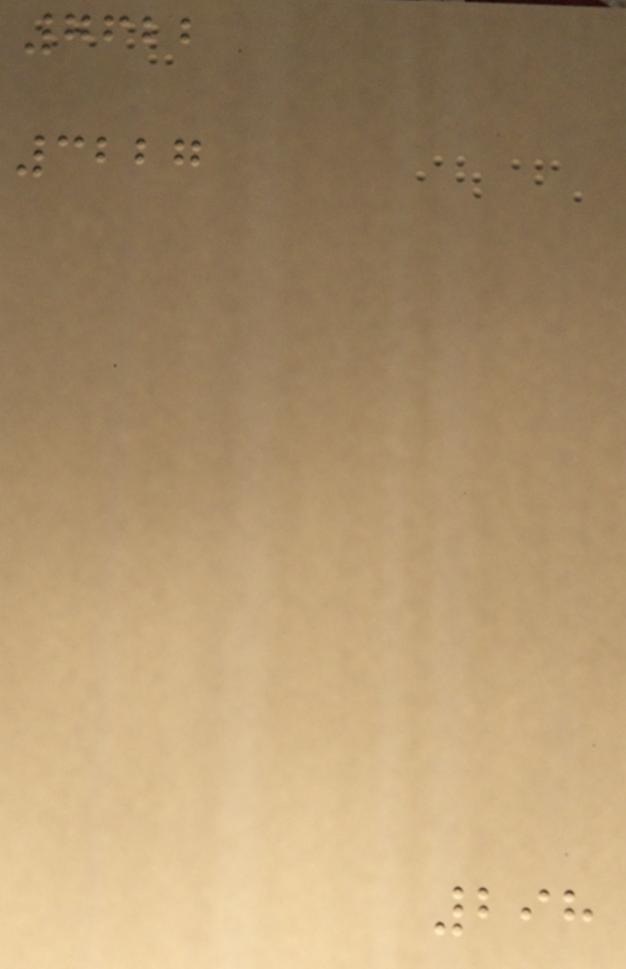7622
3227
298
